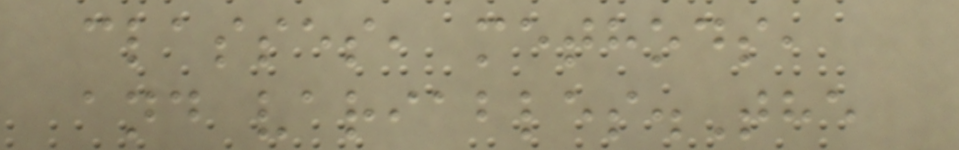classes, methods,
and variables.The
